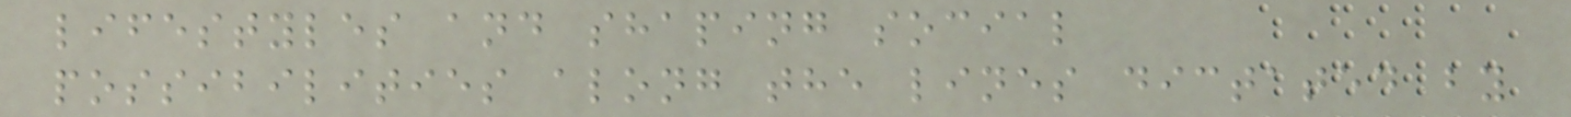lifestyles and shaping social
possibilities along the lines dictated by
